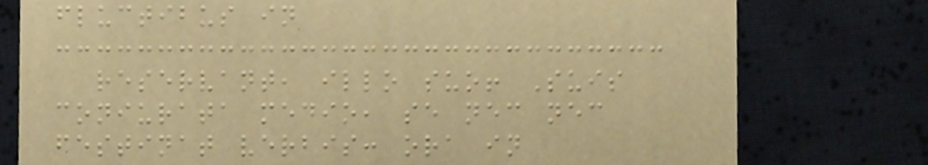fluctibus in
reservant, illo suo! Suis
coniurata medio, se nec nec
festinat verbis: ora in
